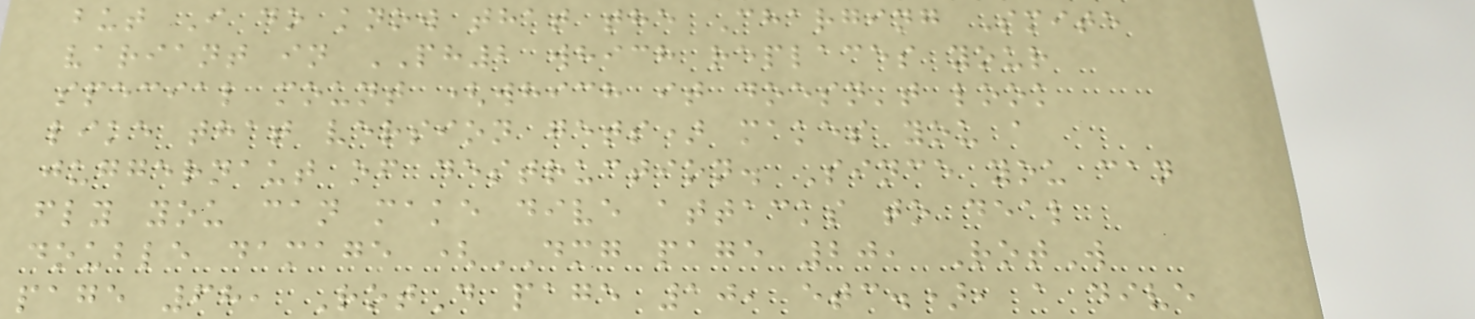but I do know that the Charging Smite
variant in PH2 which replaces your
special mount (which it doesn't look
like that version gets) makes you a
juggernaut of destruction. Since you can
fly you can make dive attacks to deal
double damage (DMG page 20, RotW
page 68, RotD page 10, etc.), a dive
